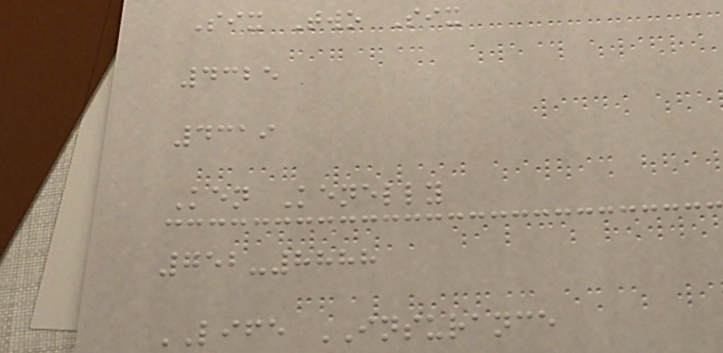Six Two Six
4325
4319
Ken Kenelly
752-8888
LIFE INSURANCE
